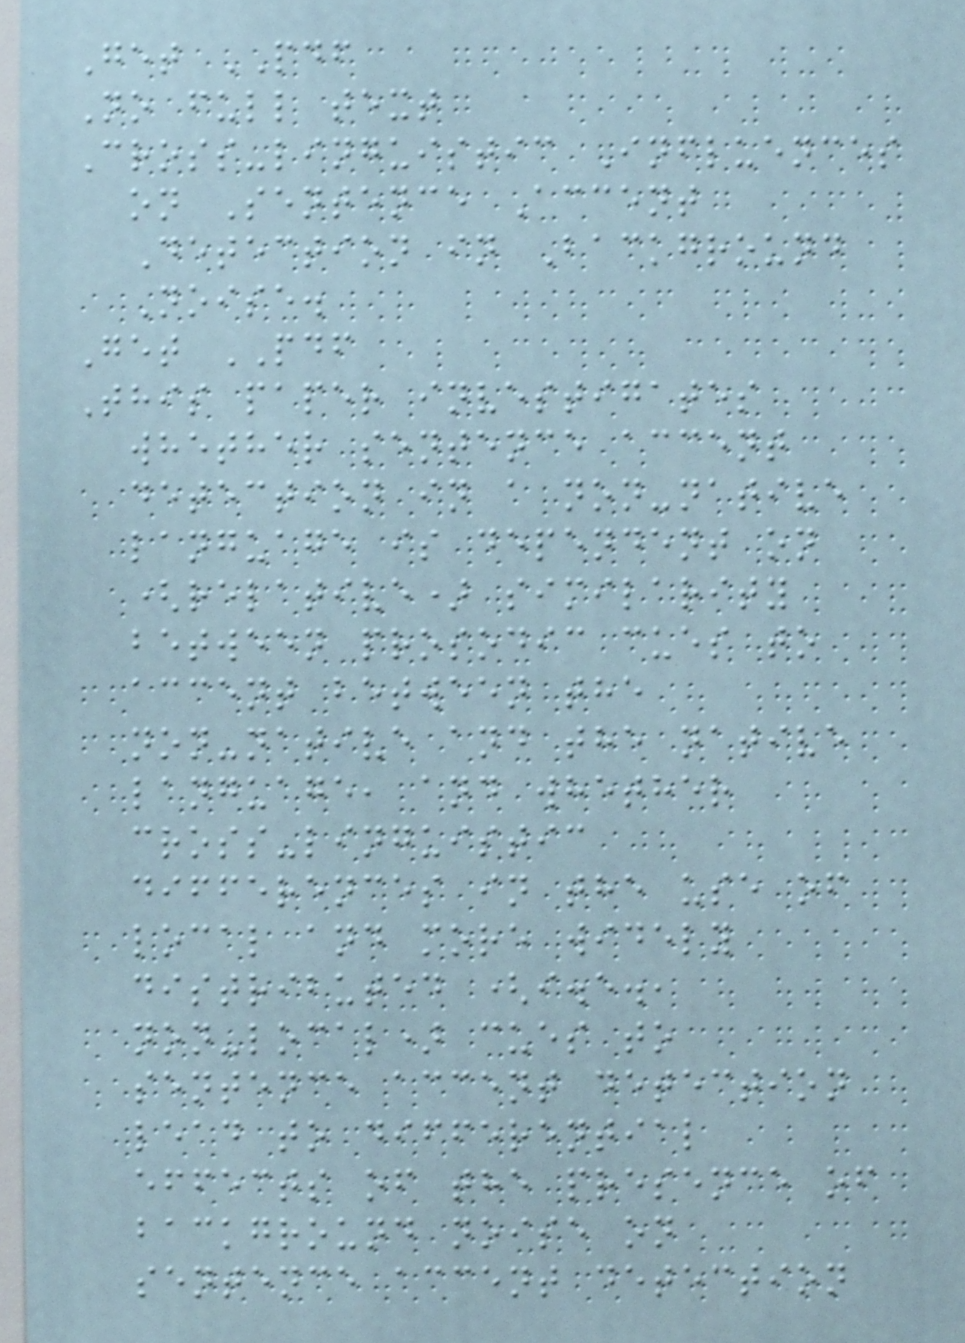Get PDF
No full text
Cross-linguistic Influences
on Sentence Accent
Detection in Background
Noise.
Get PDF
This paper investigates
whether sentence accent
detection in a non-native
language is dependent on
(relative) similarity
between prosodic cues to
accent between the
non-native and the native
language, and whether
cross-linguistic
differences in the use of
local and more widely
distributed (i.e.,
non-local) cues to
sentence accent detection
lead to differential
effects of the presence of
background noise on
sentence accent detection
